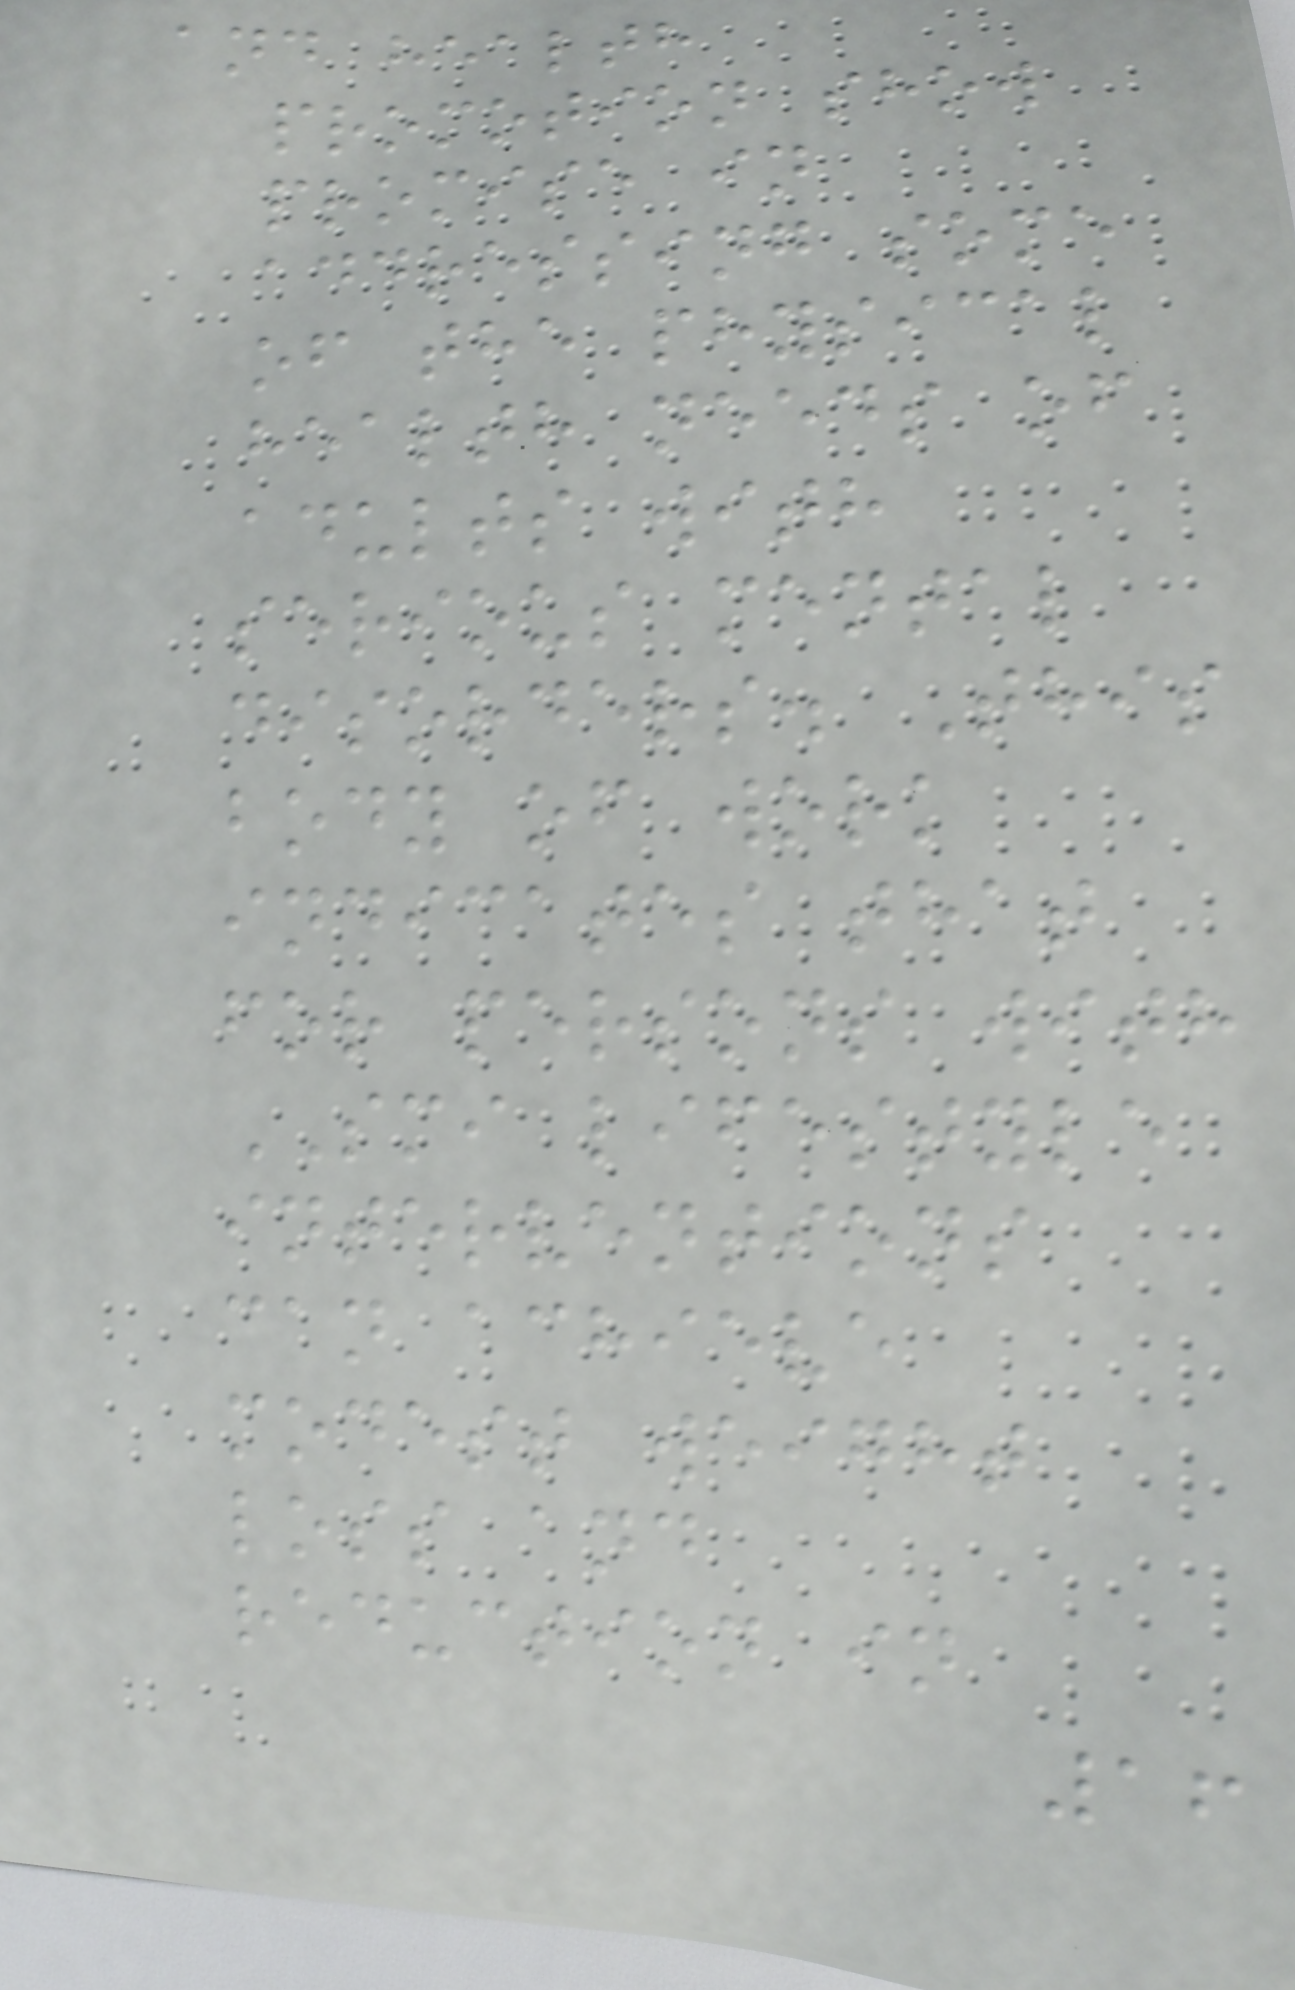and health
promotion show
promise in
addressing some
of the physical
health needs of
adults with
serious mental
disorders. This
body of work
indicates that
for persons with
SMI lifestyle
interventions
can achieve
modest weight
loss and
reduction in
16
